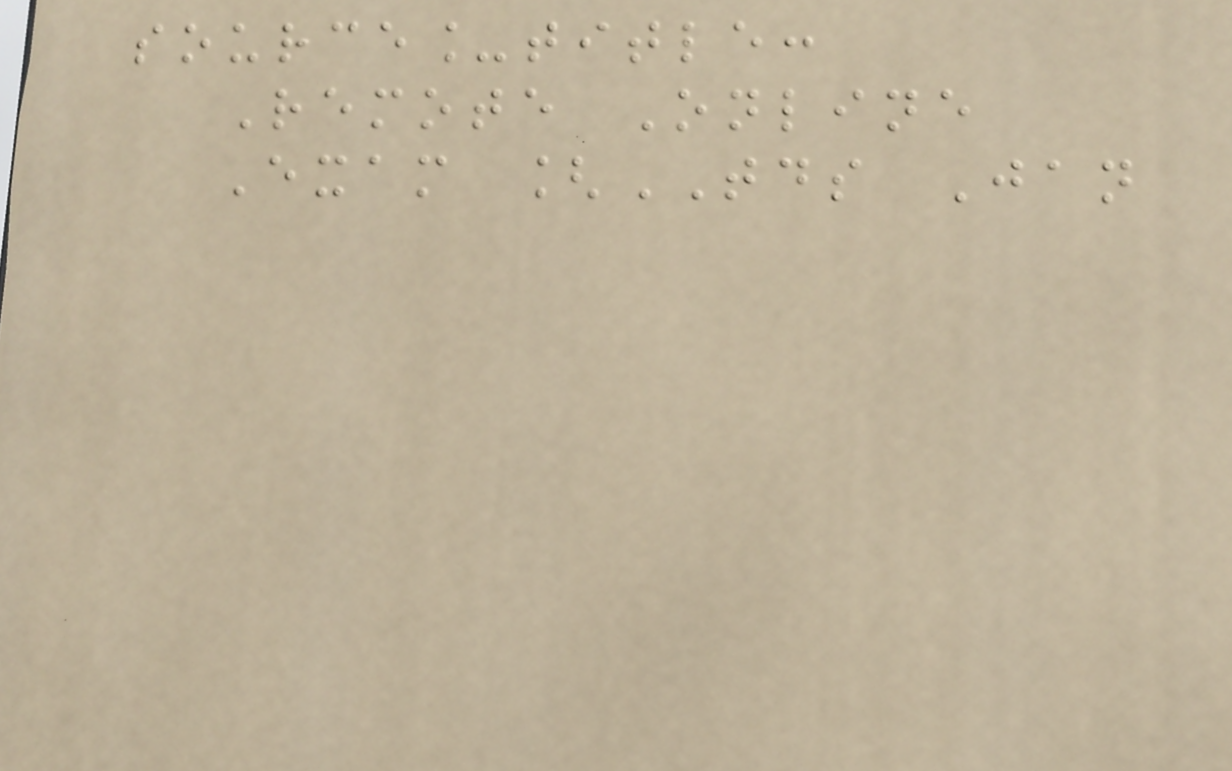source_title:
Remote Online
Exam [TDS Jan
